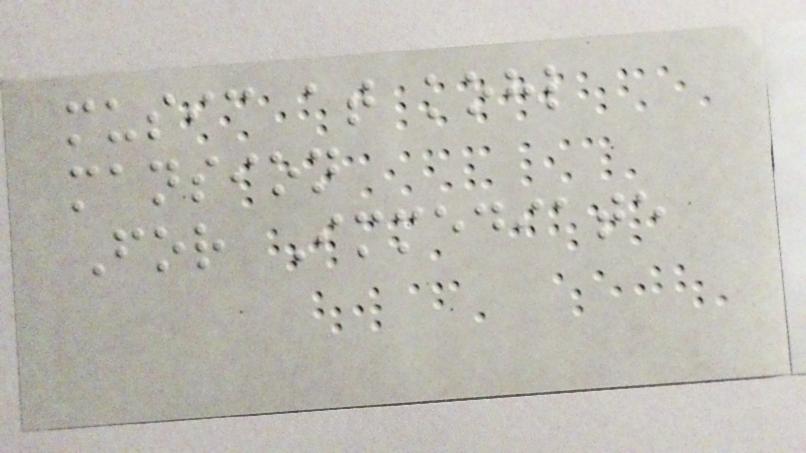music at kohl
mansion
For Immediate
